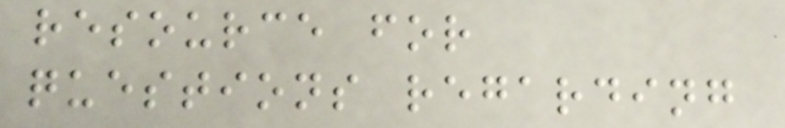resource for
questions regarding
